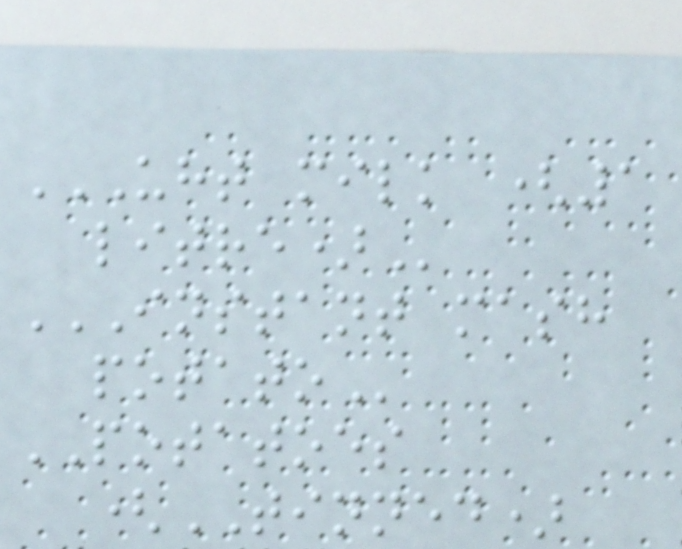UHT MILK (1
LITRE)
INSTANT MASH
POTATO
POTATOES
(TINNED)
